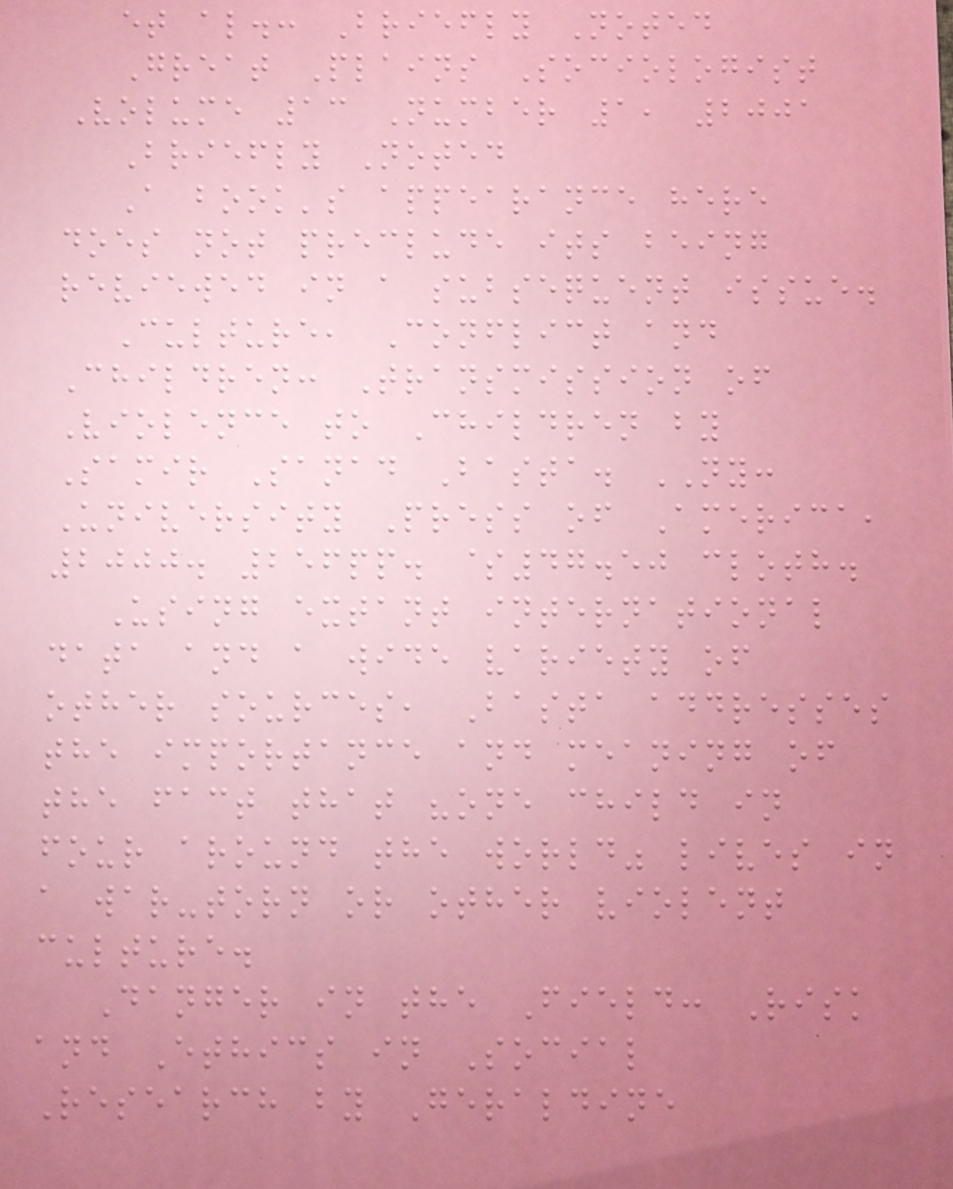et al.: Briefly Noted
Great Plains Sociologist
Volume 13 Number 1, 2001
Briefly Noted
A book's appearance here
does not preclude its being
reviewed in a subsequent issue.
Culture, Conflict and
Children: Transmission of
Violence to Children by
Samir Sanad Basta. NY:
University Press of America,
2000. 256pp. $47.50 cloth.
Using extant international
data and a wide variety of
other sources, Basta addresses
the importance and meaning of
the fact that "one child in
four around the world" lives in
a war-torn or other violent
culture.
Danger in the Field: Risk
and Ethics in Social
Research by Geraldine
